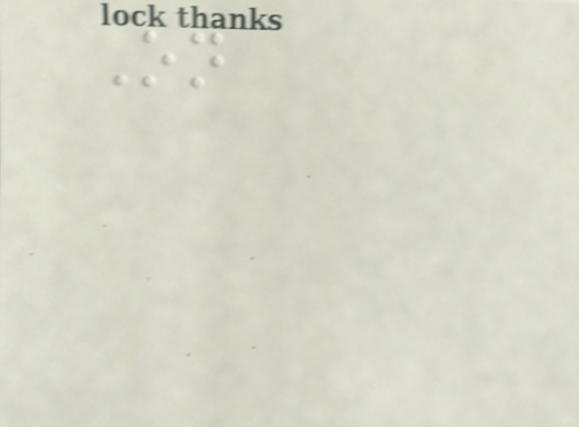On
